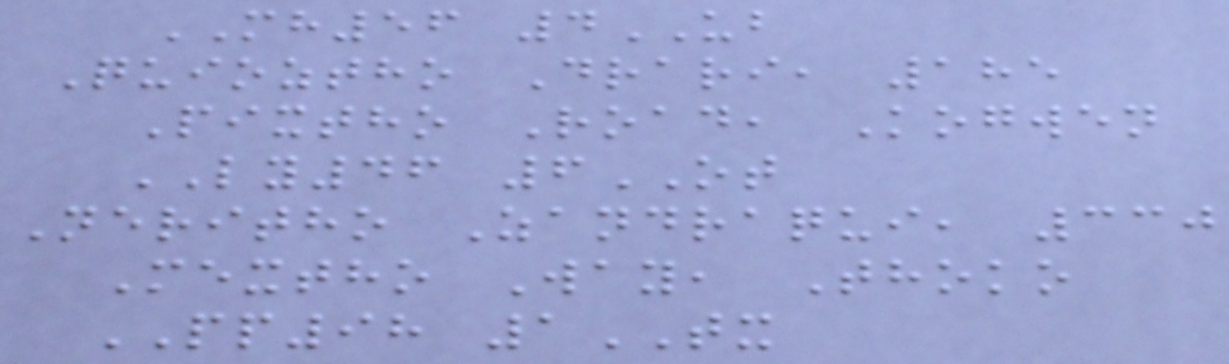MH56 4UB
Quioztho Drari, 185
Pixtho Road, Kogwen
LY46 6OT
Neritho Zandraqui, 330
Mextho Way, Thoko
PP98 1TX
